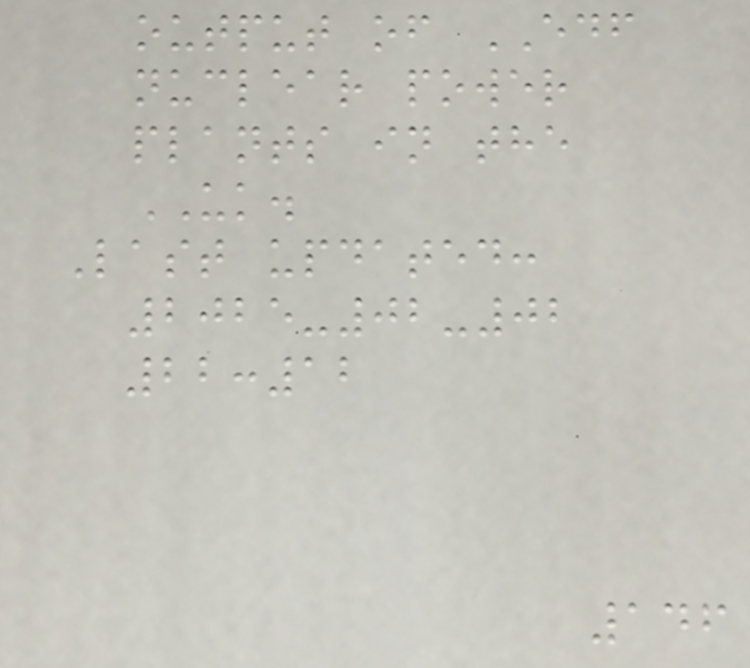output of EDF
nuclear power
plants in the
UK.
Last updated:
2025-02-02
22:12
146
